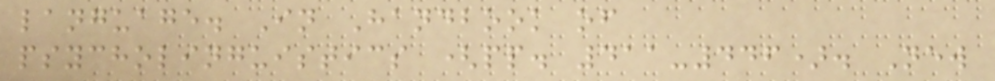language. In Handbook of
psycholinguistics (pp. 411-446). New
